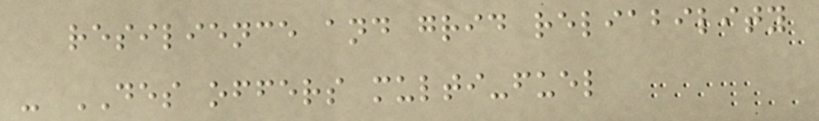resilience and grid reliability
- DES offers multi-fuel
